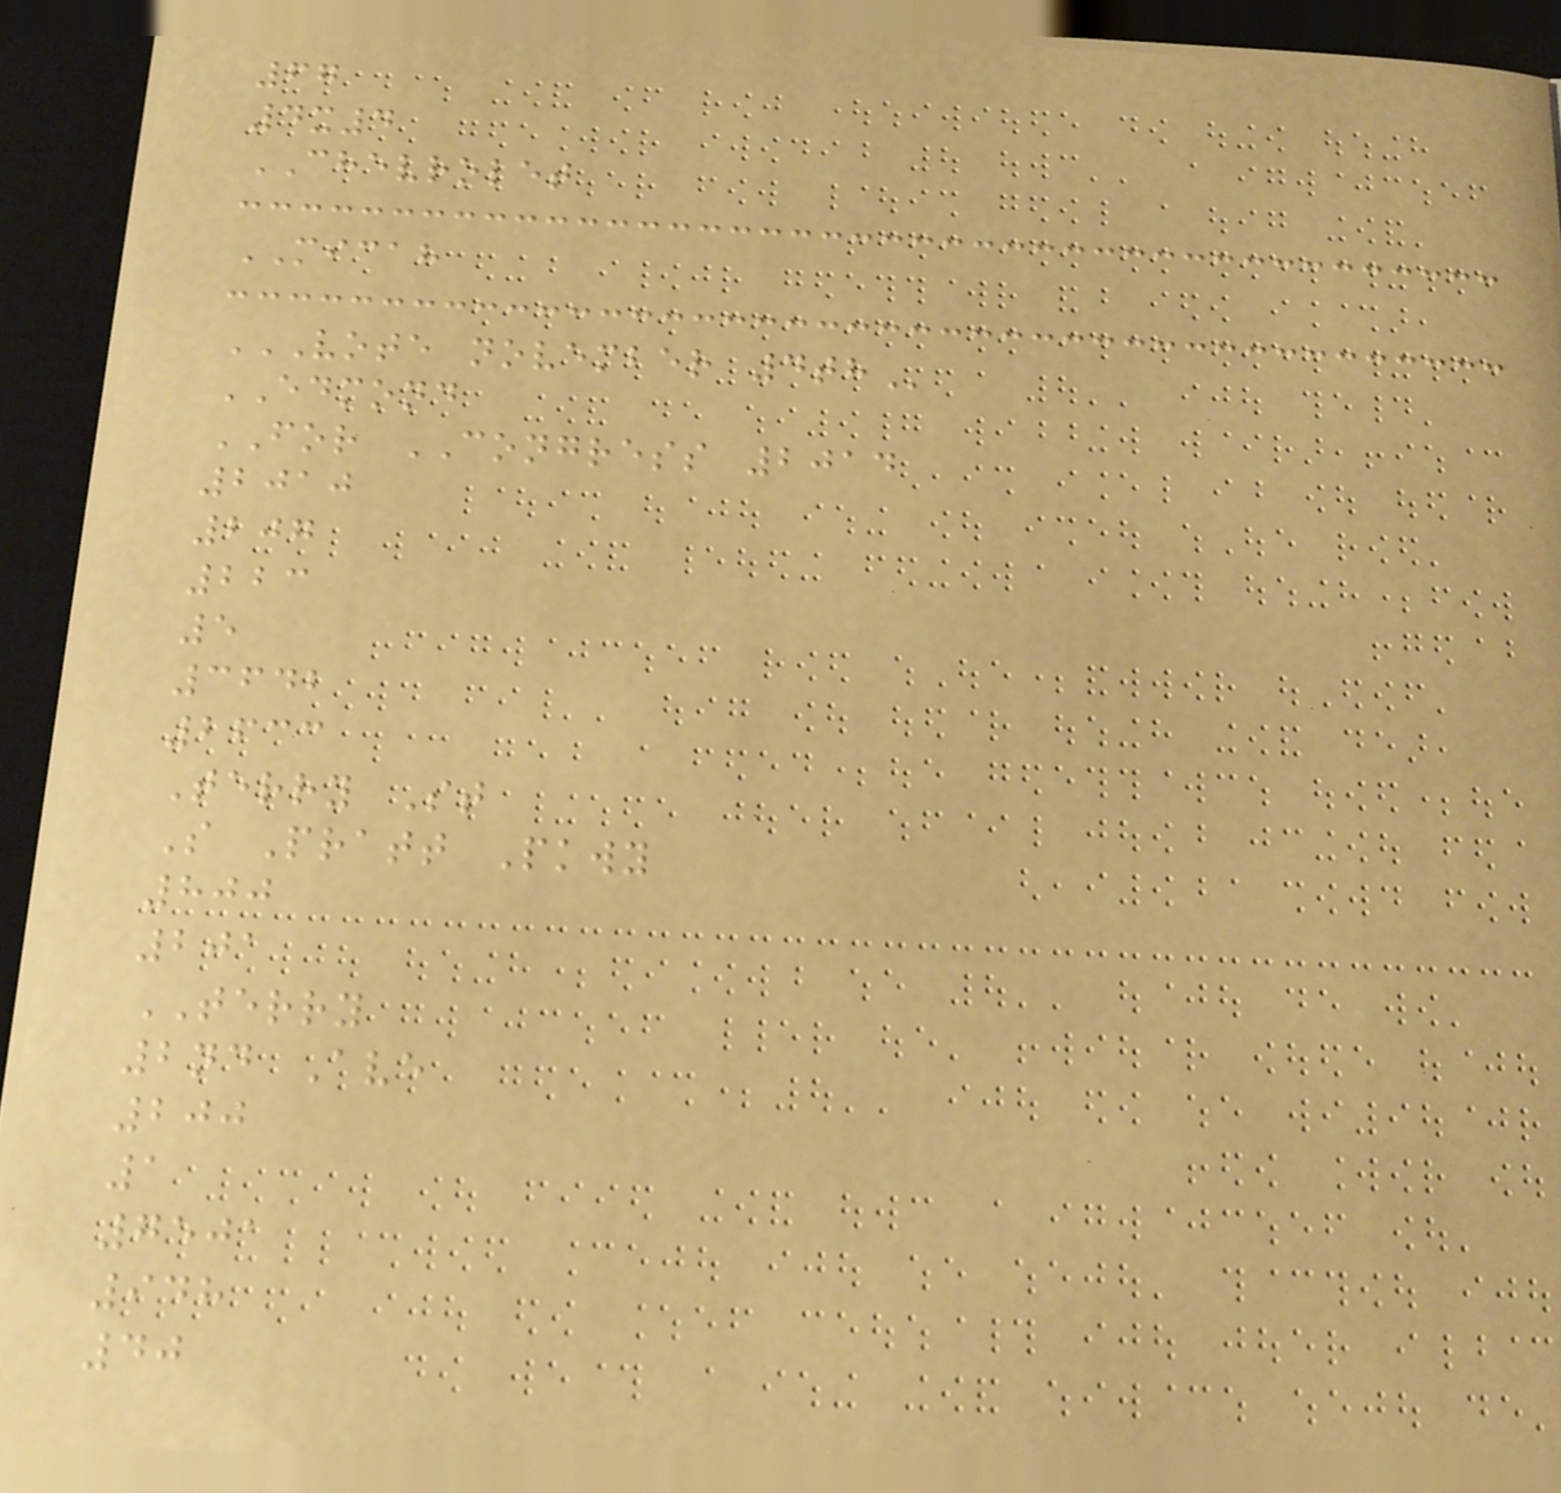67
4x4
CHEVROLET
MICAH
VOTE NOVEMBER 4TH
EDMOND
FOR CONGRESS 2014
2010
207
223
5
3642
2633
Terry St
S Pratt Pkwy
800
201
TERRY
2nd Ave
200
1
7501
948
40
